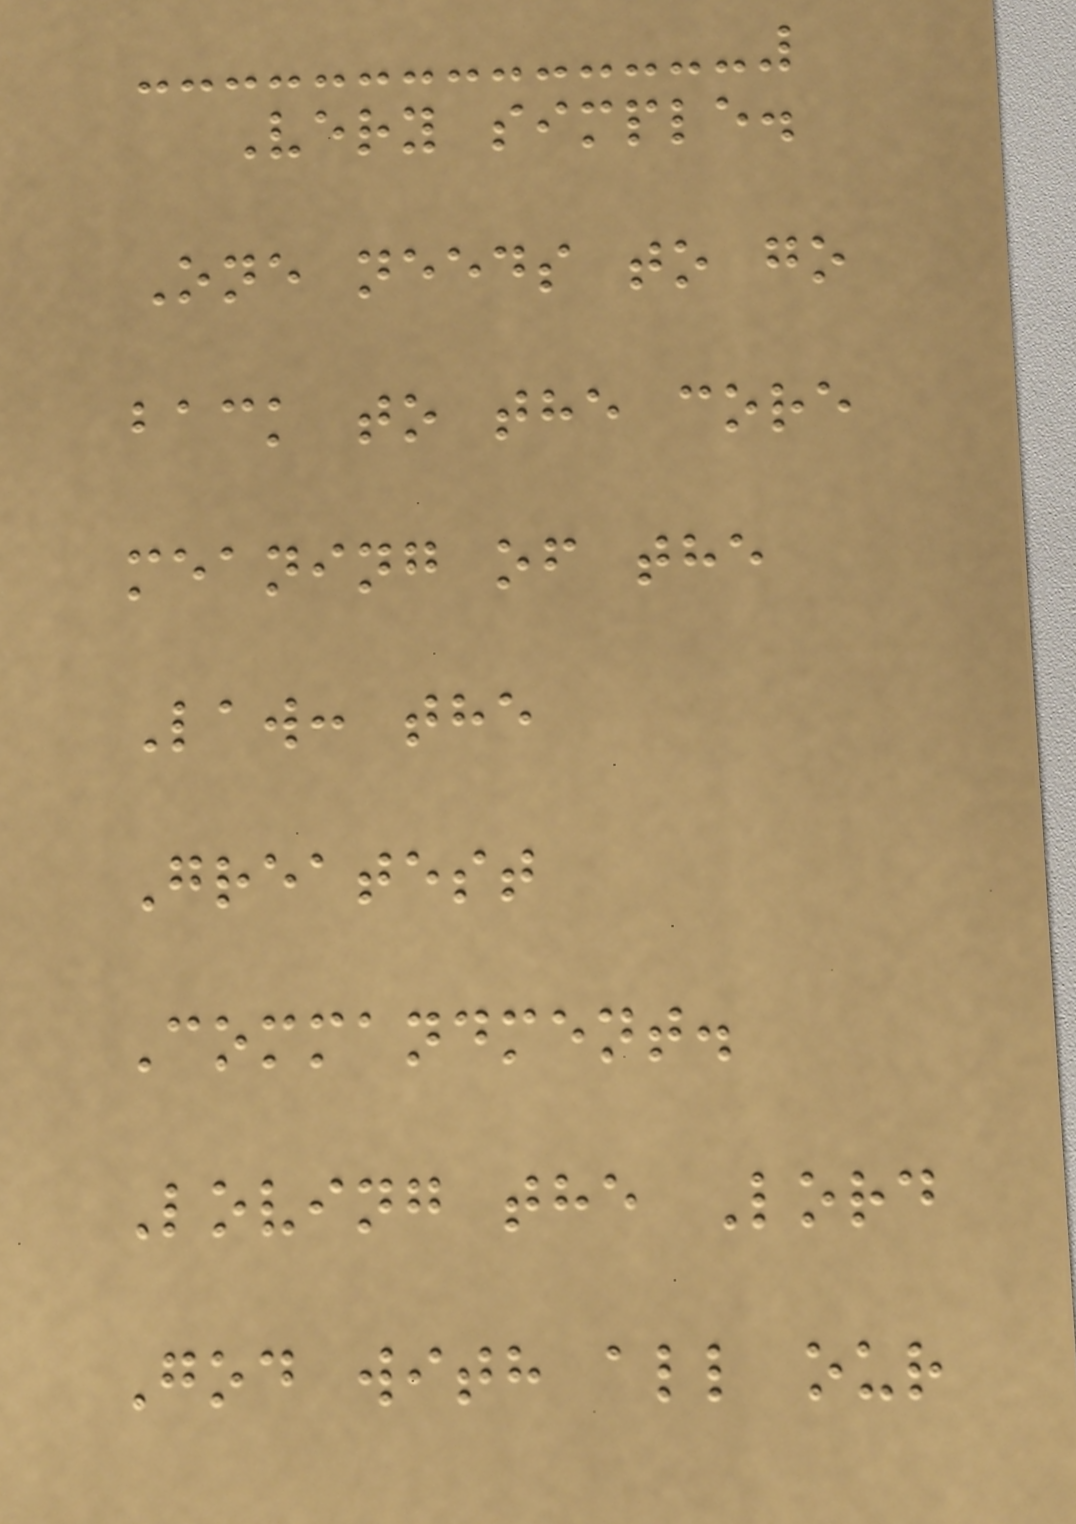Very simple.
One needs to go
back to the core
meaning of the
Law: the
Greatest
Commandment.
Loving the Lord
God with all our
